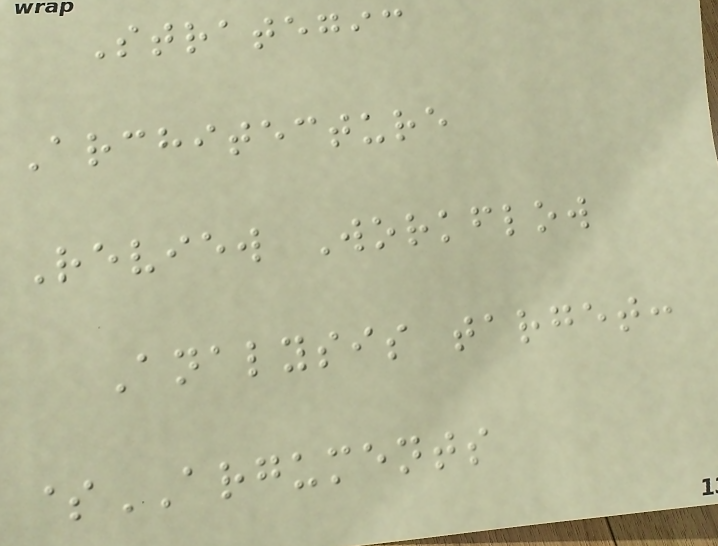Strategic
Architecture
Review Workflow
Analysis target:
$ARGUMENTS
